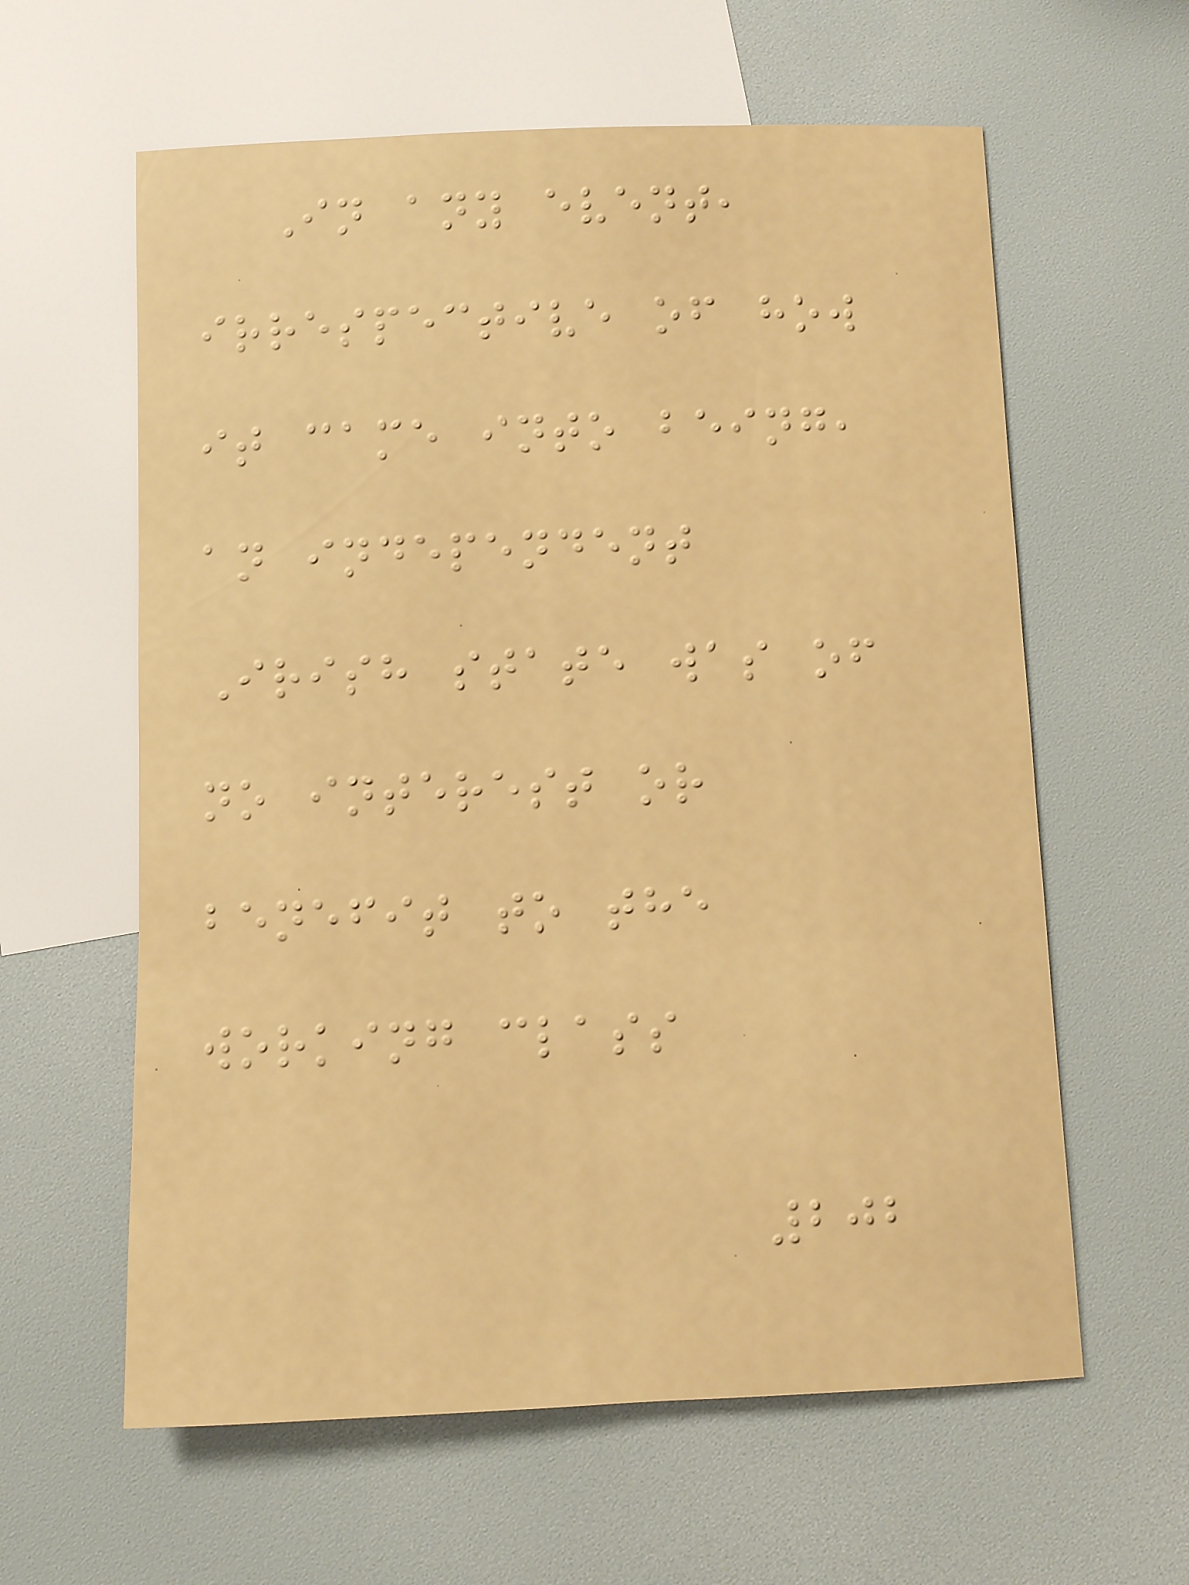In any event,
irrespective of how
it came into being,
an independent
Irish state was of
no interest or
benefit to the
working class
202
